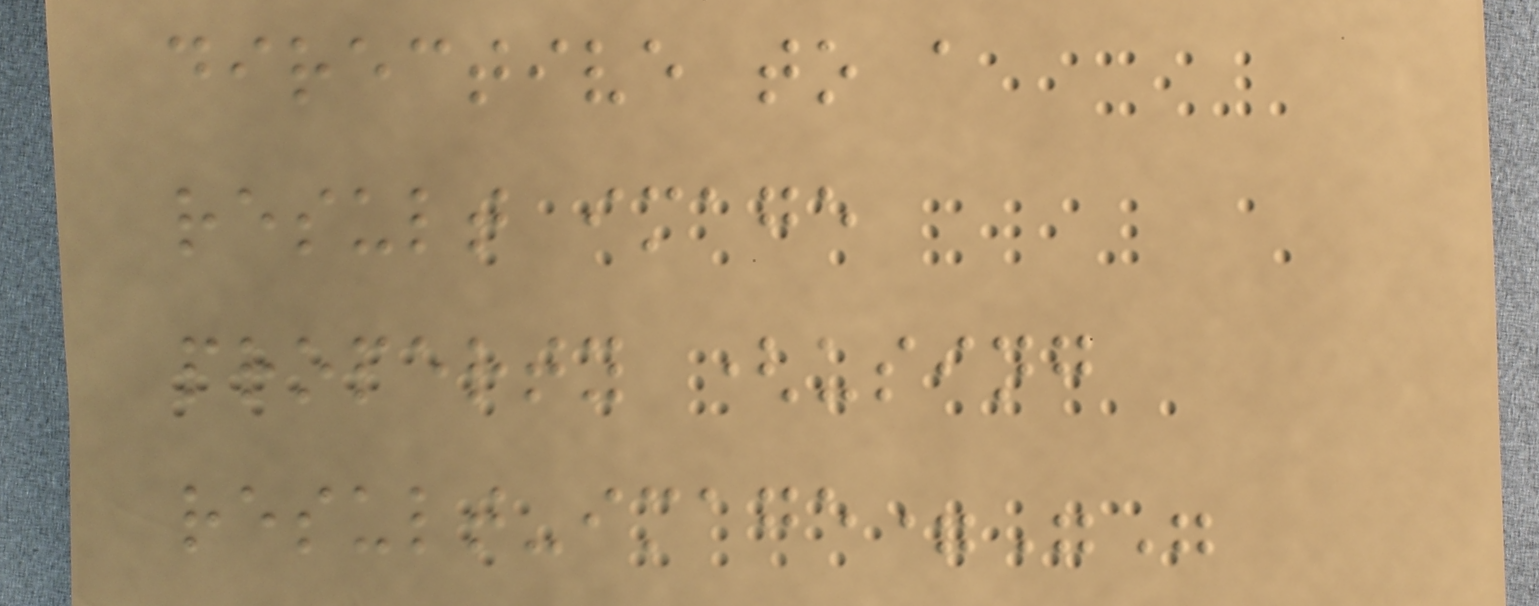directive to a
result image
property (using
result-image=""
